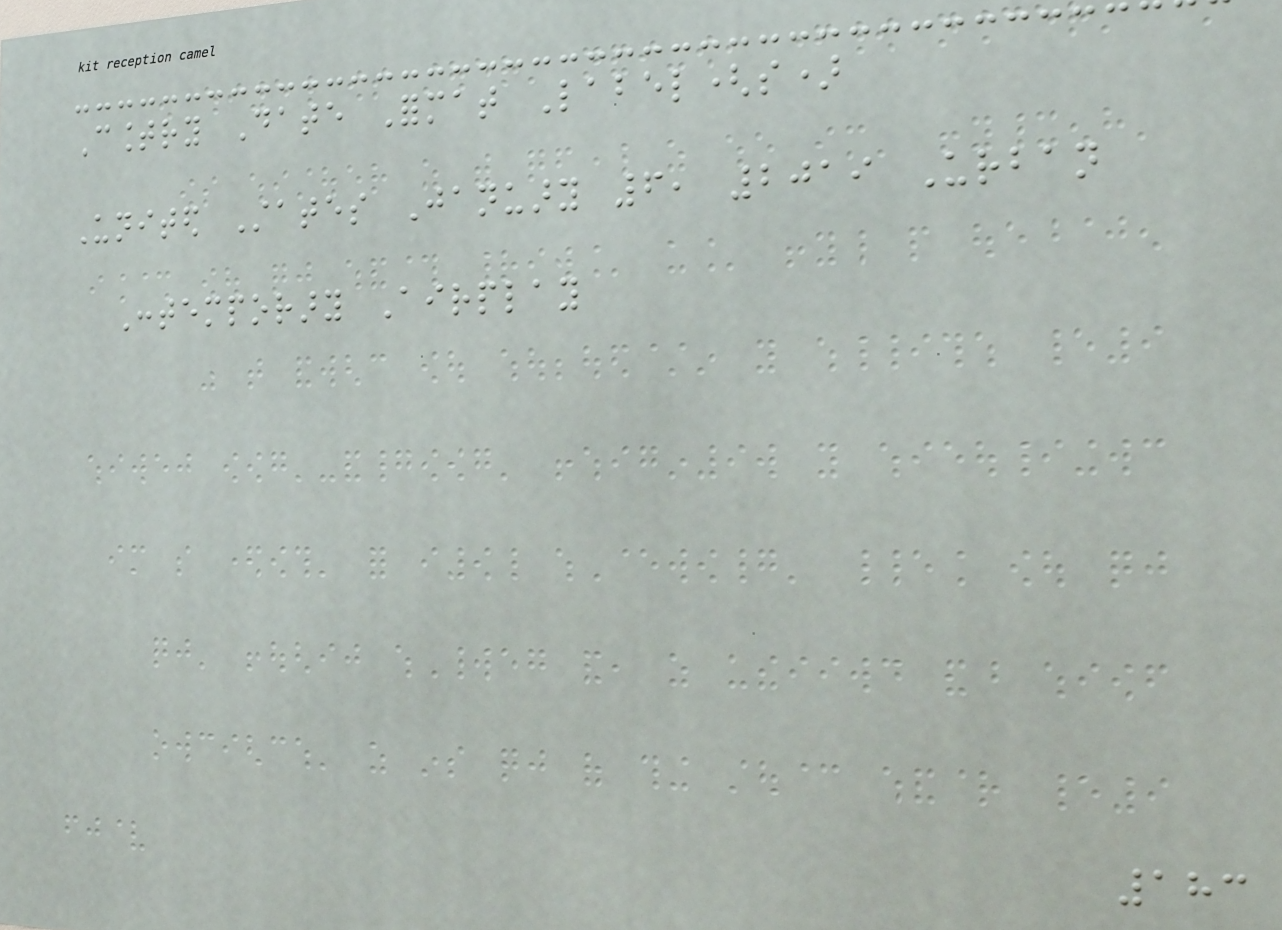Country Date Format Label(s)
United States January 6, 2019 Urban
Contemporary Airplay
183
